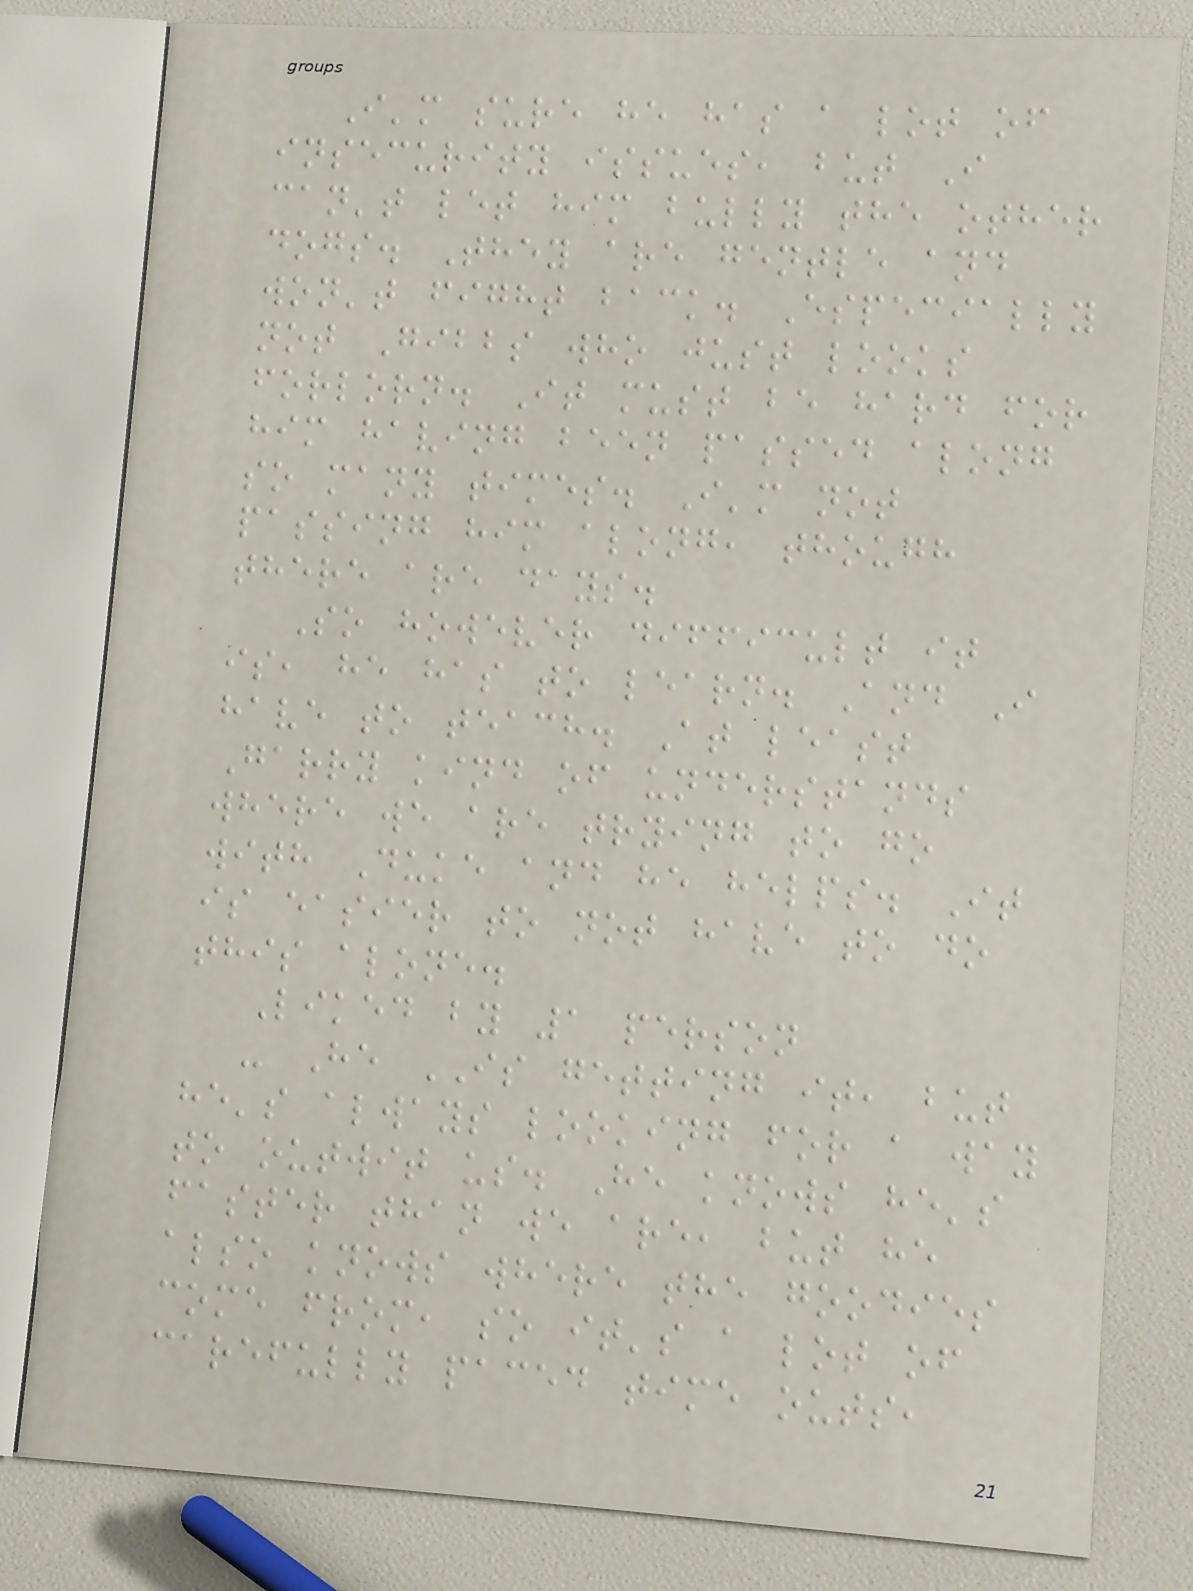I'm sure he has a lot of
insecurity issues, but I
can't let him bully the other
dogs. They are gentle and
won't fight back. Especially
not Gibbs who just looks
forlorn. It must be hard for
him having been passed along
so many times. I'm not
passing him along, though
there are days.
So however difficult it
is, he has to learn. And I
have to teach. At least
Garry kind of understands
where we are trying to go
with Duke and he helps. It
is easier to not have to do
this alone.
Liked by 1 person
- He IS getting it, but
he's always looking for a way
to outwit us. He knows he's
faster than we are, but he
also knows where the goodies
come from, so it's a lot of
carefully paced time outs,
